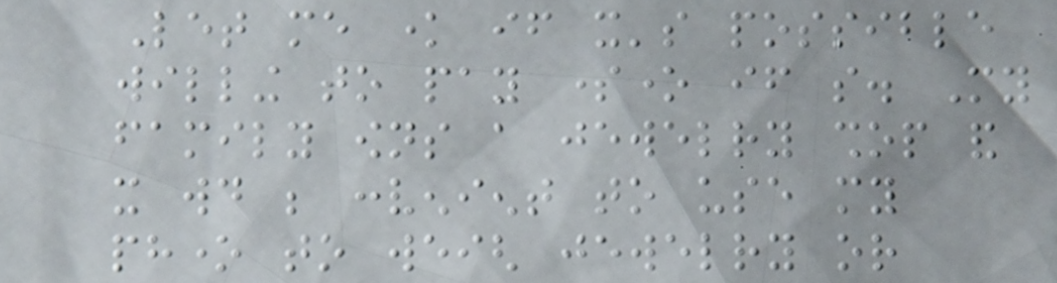Let me know if it's possible
willing to pay someone if so. My
family owns a jewelry shop and
it would be convenient to use my
phone to weigh jewelry or
